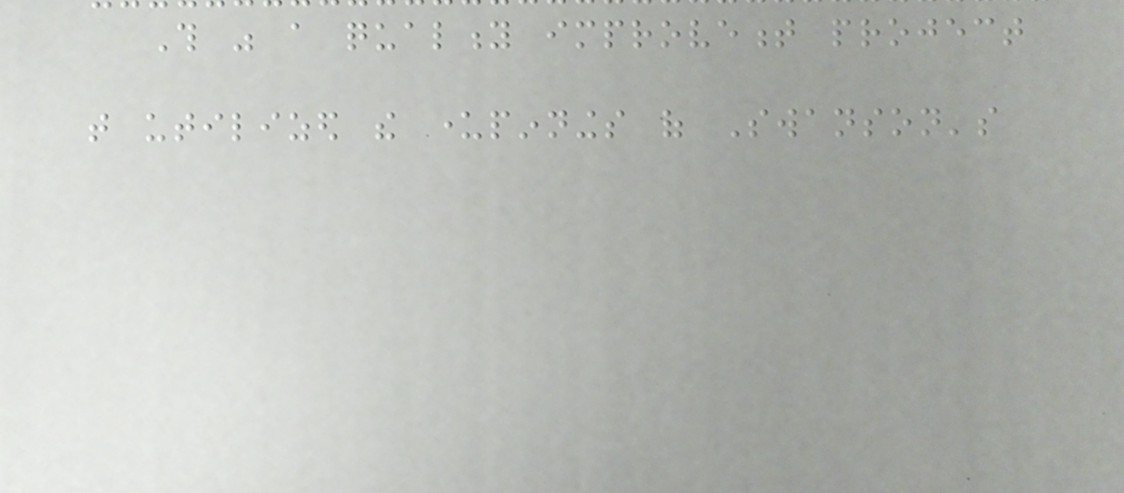This was a quality improvement project
that utilized the underpinnings of Swanson's
